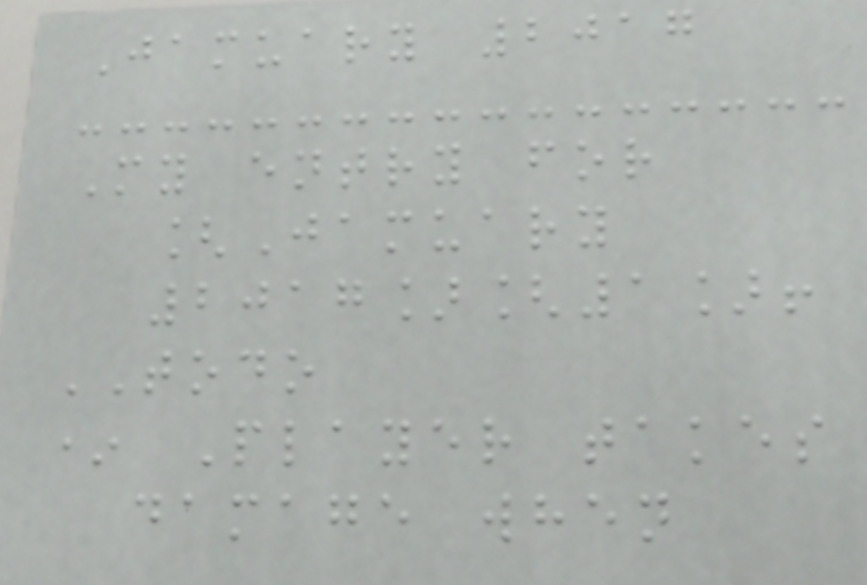Jamuary 2017
My entry for
[Jamuary
2017][1]!
TODO
* Player takes
damage when
